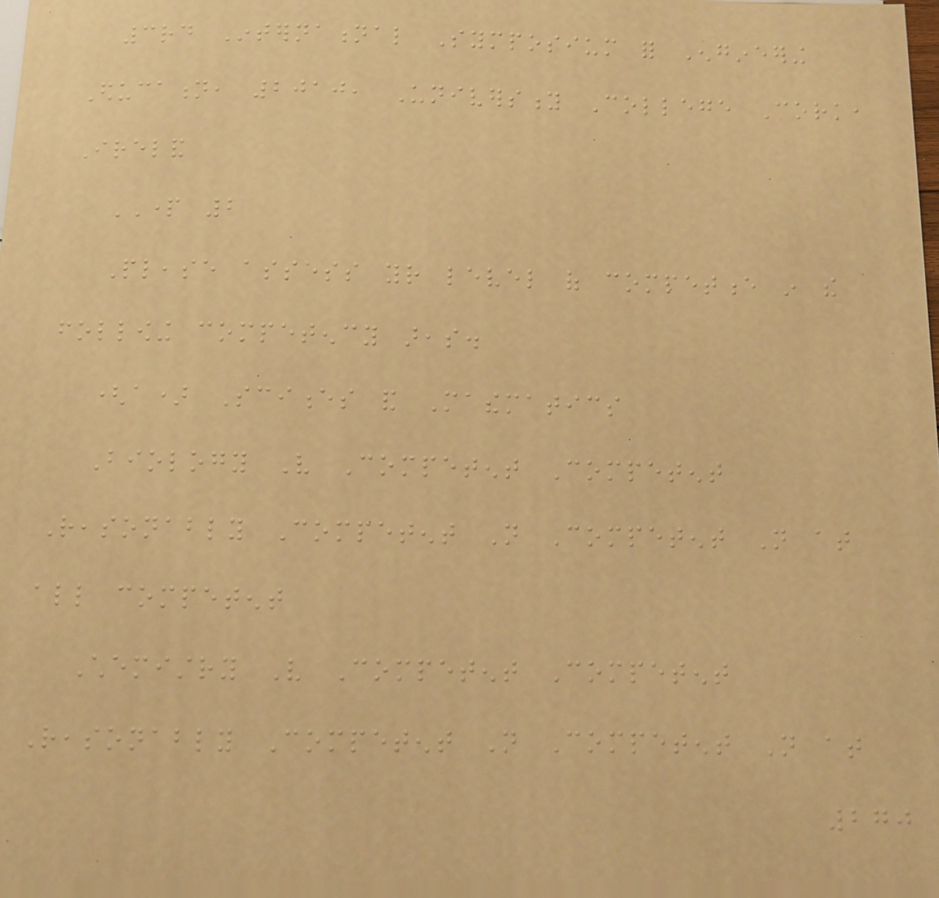3rd International Symposium for Engineering
Education, 2010, University College Cork,
Ireland
PART 2
Please assess your level of competence in the
following competency areas.
(a) Sciences and Mathematics
Biology Very Competent Competent
Reasonably Competent Not Competent Not at
all competent
Chemistry Very Competent Competent
Reasonably Competent Not Competent Not at
270
